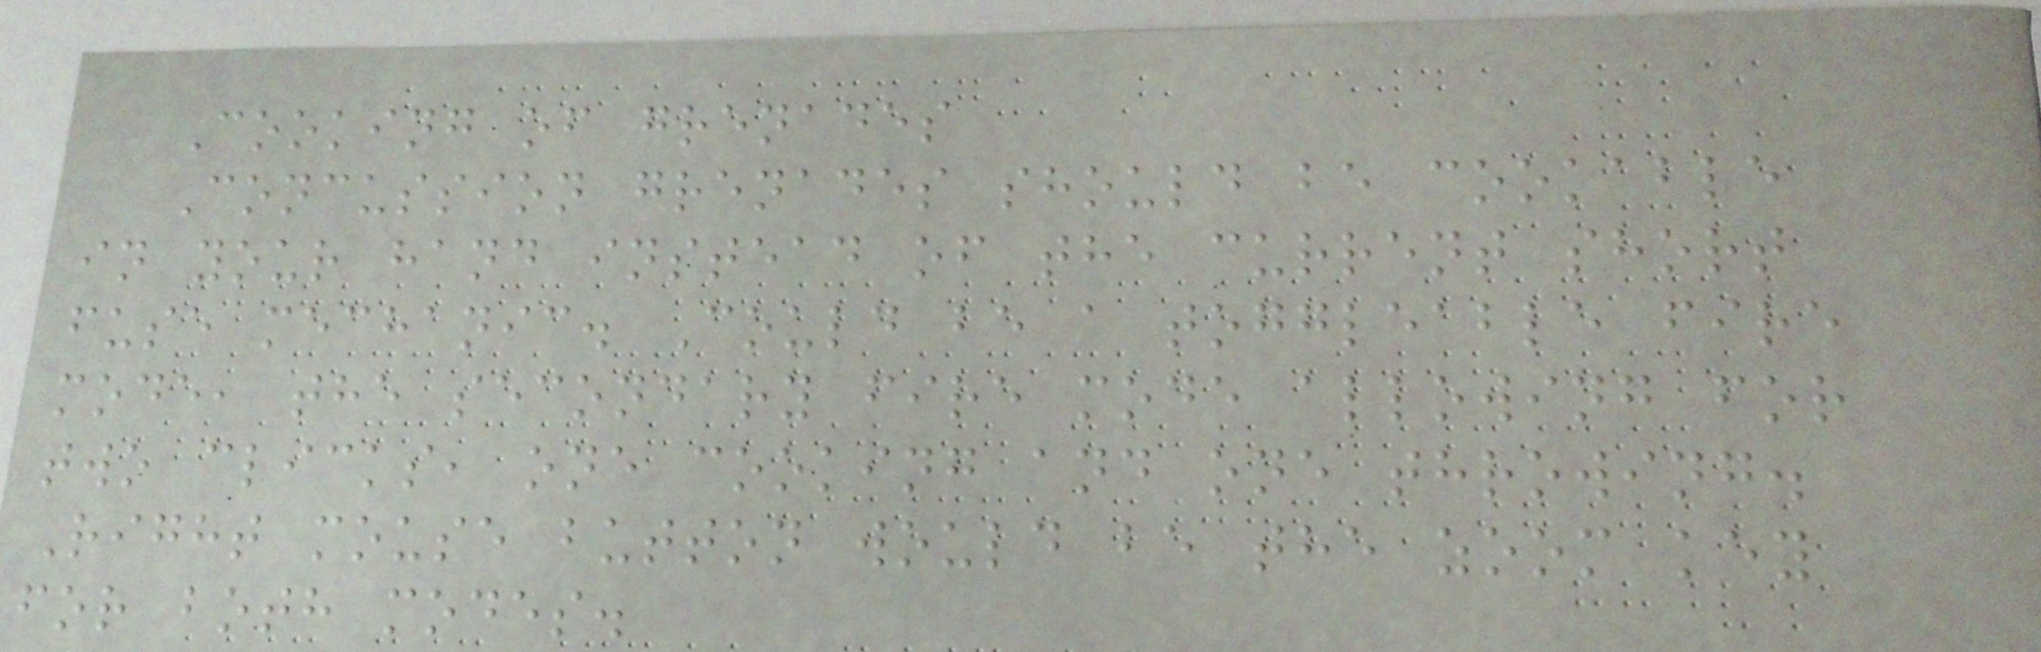Cooking of grenades
Concussion grenades should be cookable
in your hand instead of the current short
fuse mechanic. Could be a toggleable fire
mode, the secondary fire mode allowing for
two clicks, one cooking and one throwing.
Right mouse button would be the zoom key
for both modes.
